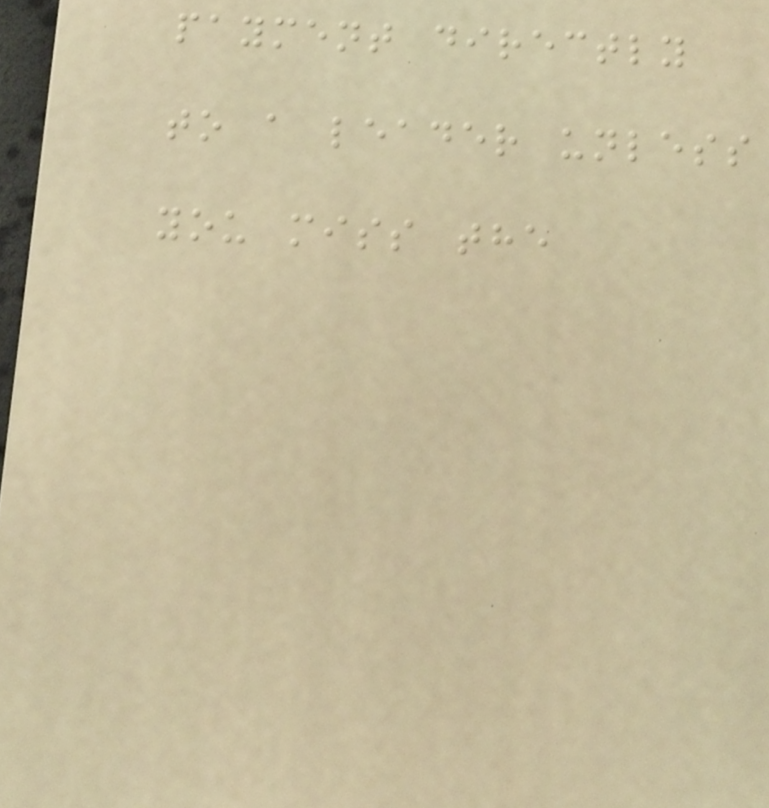payment directly
to a leader unless
you miss the
